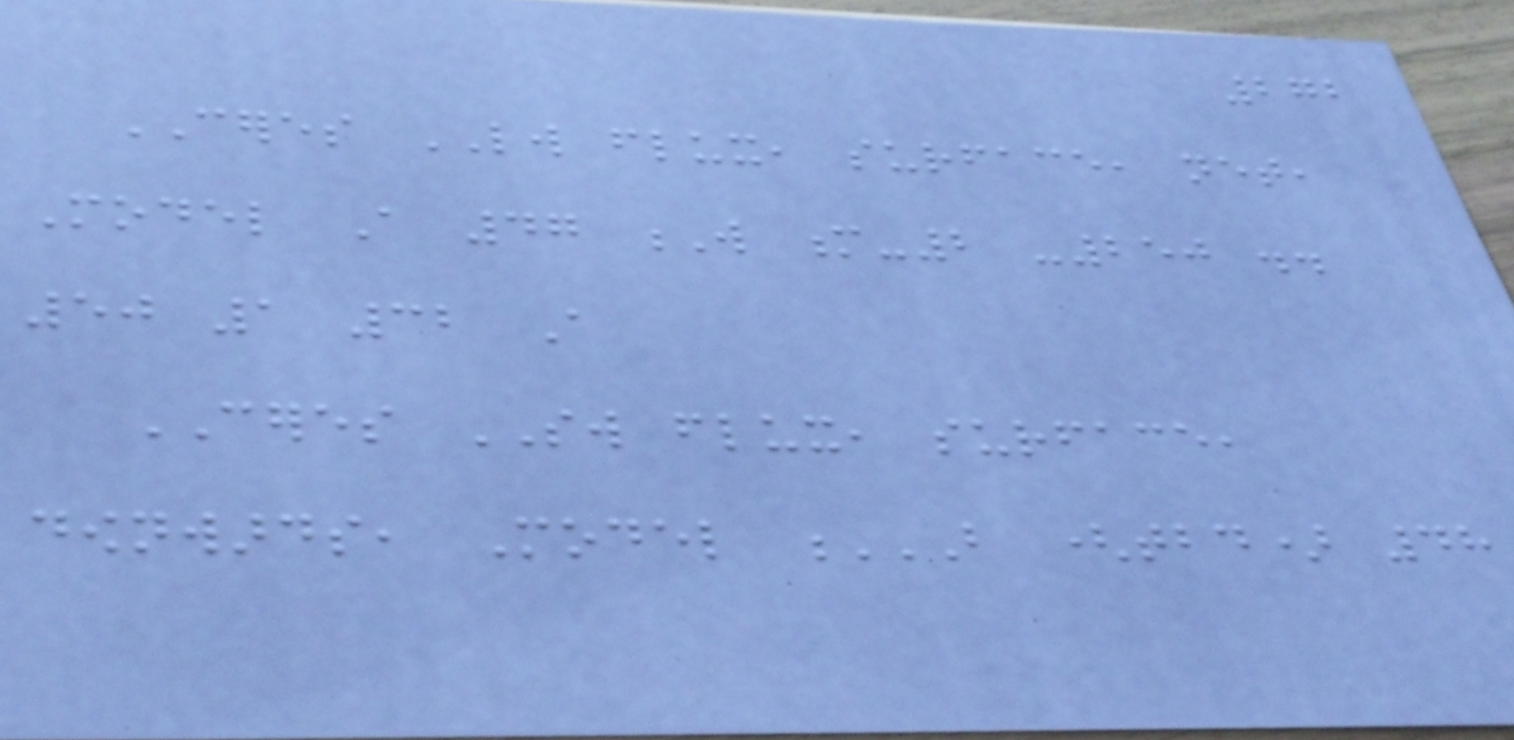272
CERES LW flux, surface, net,
Model A 47 W m-2 -250 ..
50 1 32 A
CERES SW flux, surface,
downwards, Model B (TBD) 48
